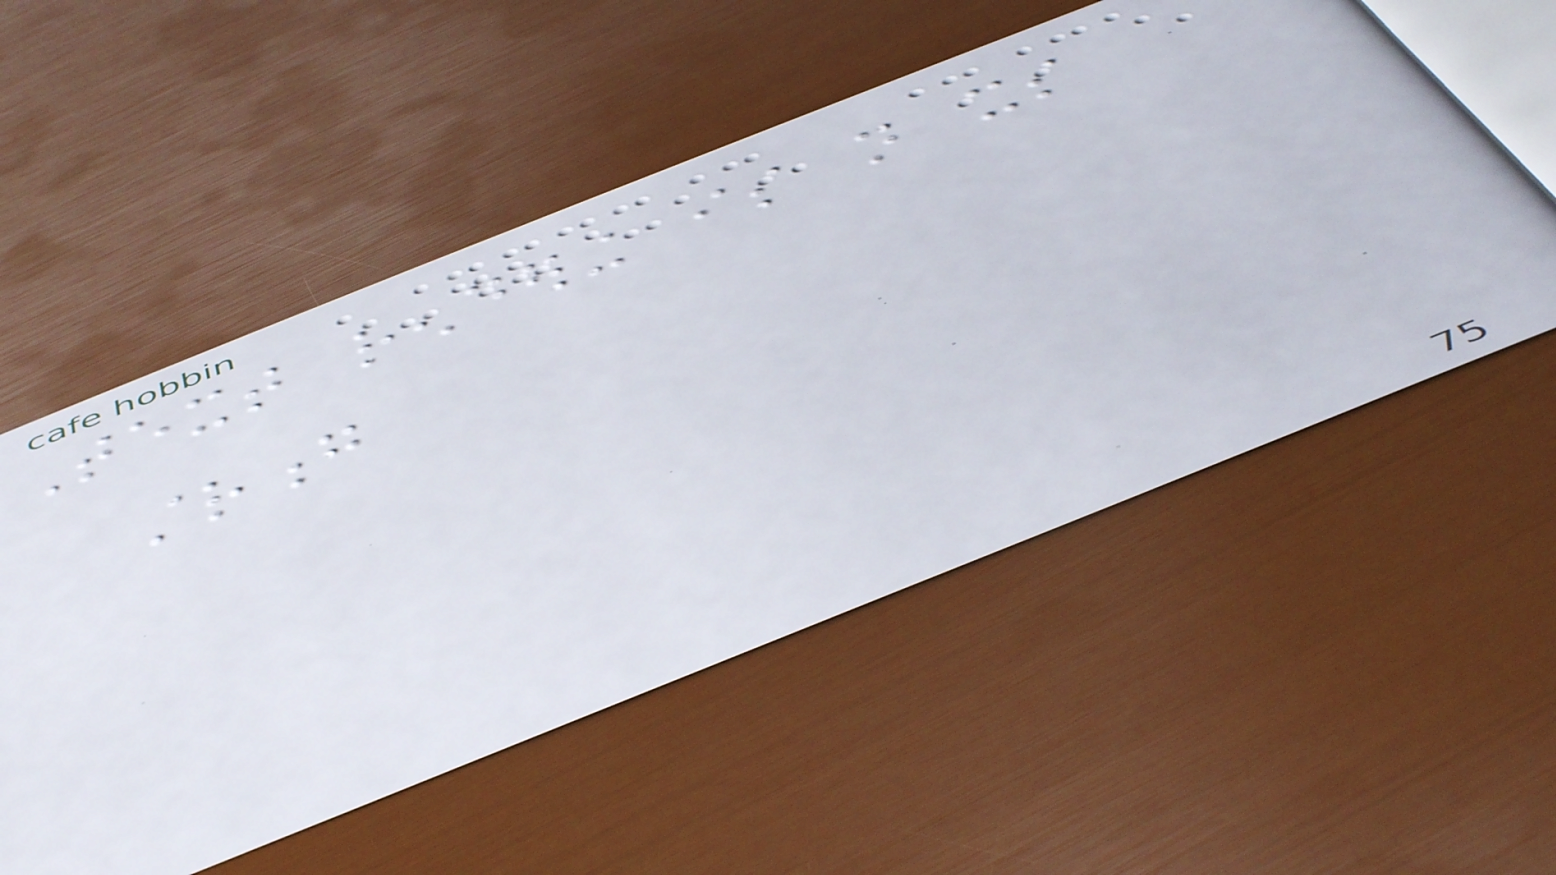Text rendering is not its
strong
